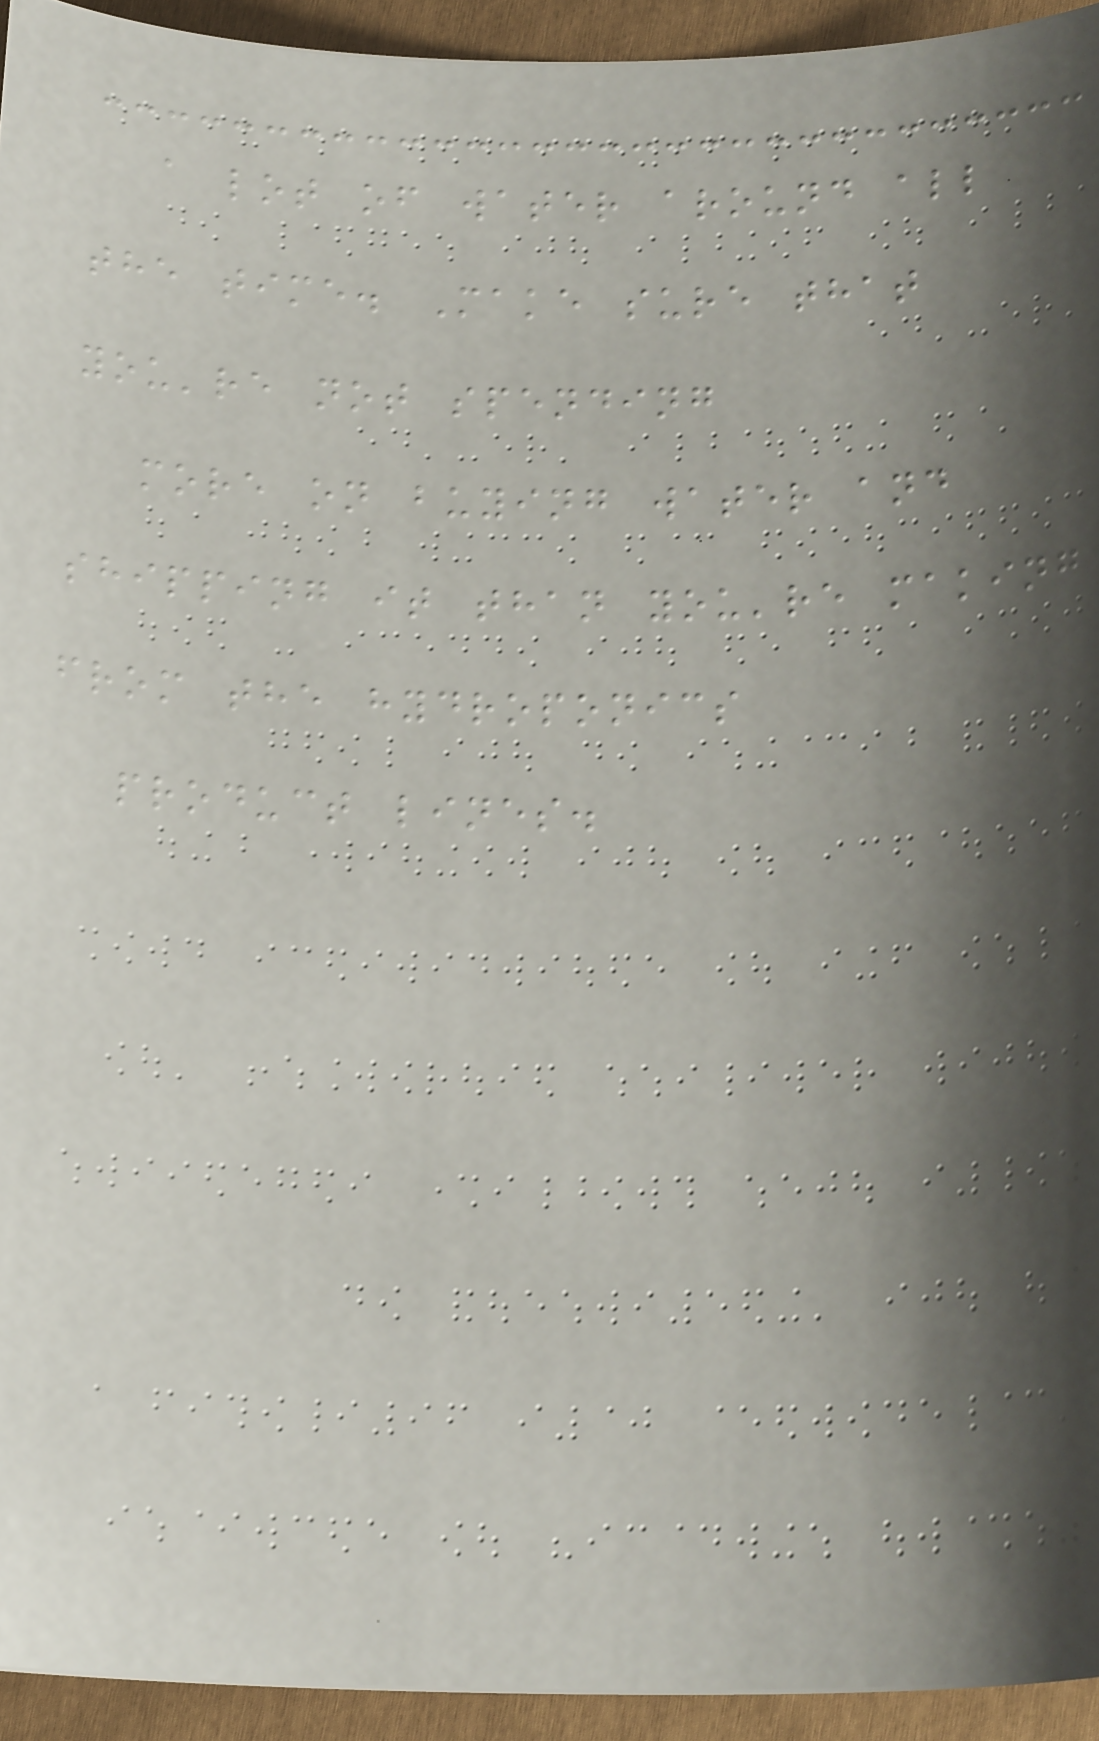a lot of water around all
the time. Make sure that
you're not spending
more on buying water and
shipping it than you're making
from the hydroponics
product lines.
